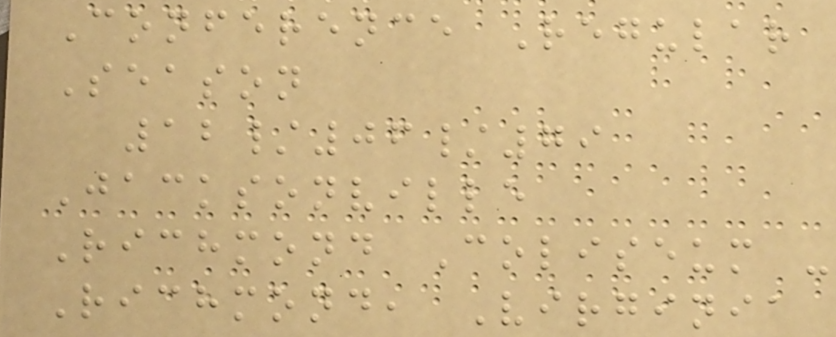Conference Regular
Season
12/06/79
Jacksonville
Richmond Coliseum -
Richmond, Virginia
